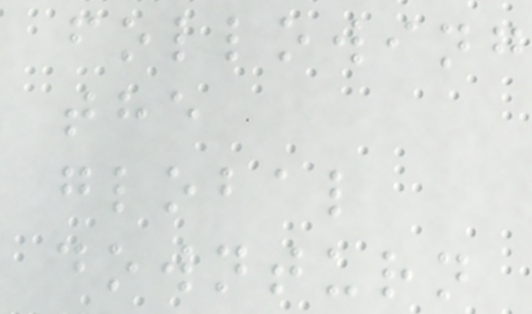following
the
global
downturn
